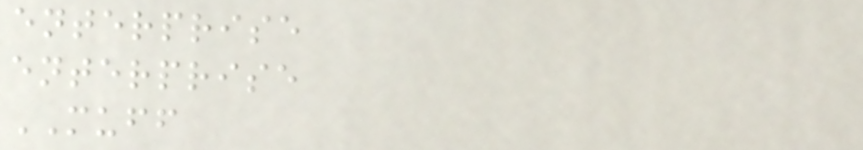enterprise
enterprise
MUFF
